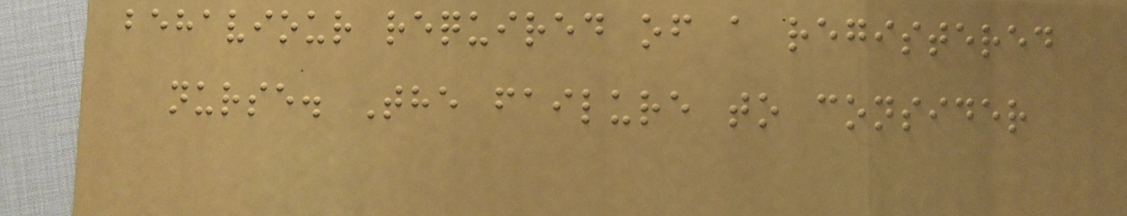behaviour required of a registered
nurse. The failure to consider
